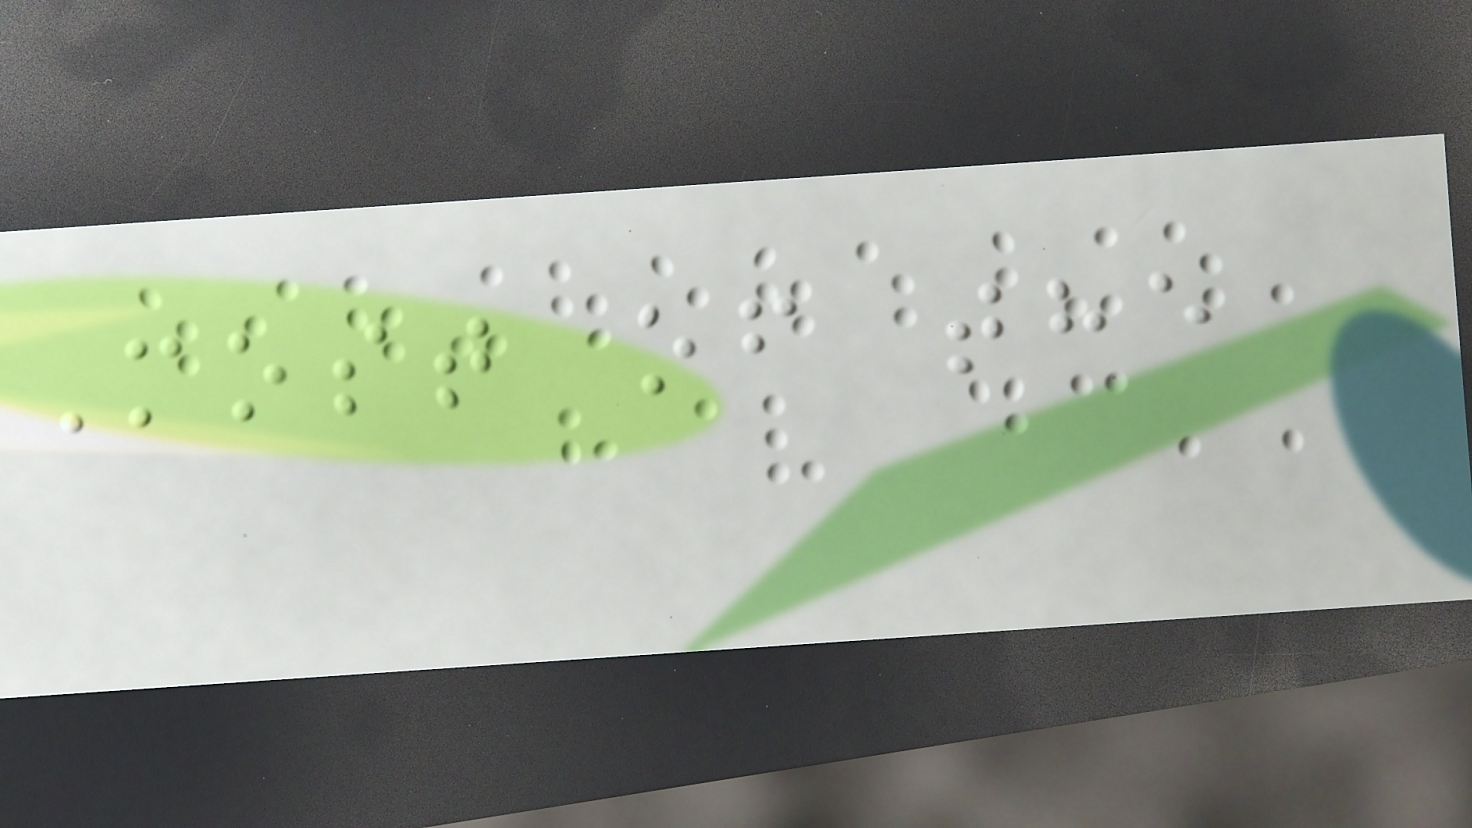Most of the
